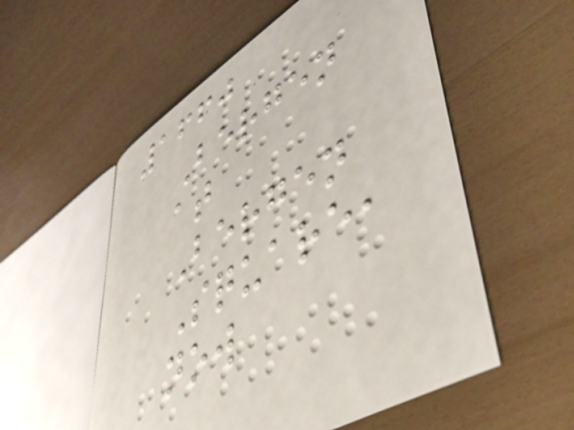1660
Bergen
at
Bergen
Square,
now
